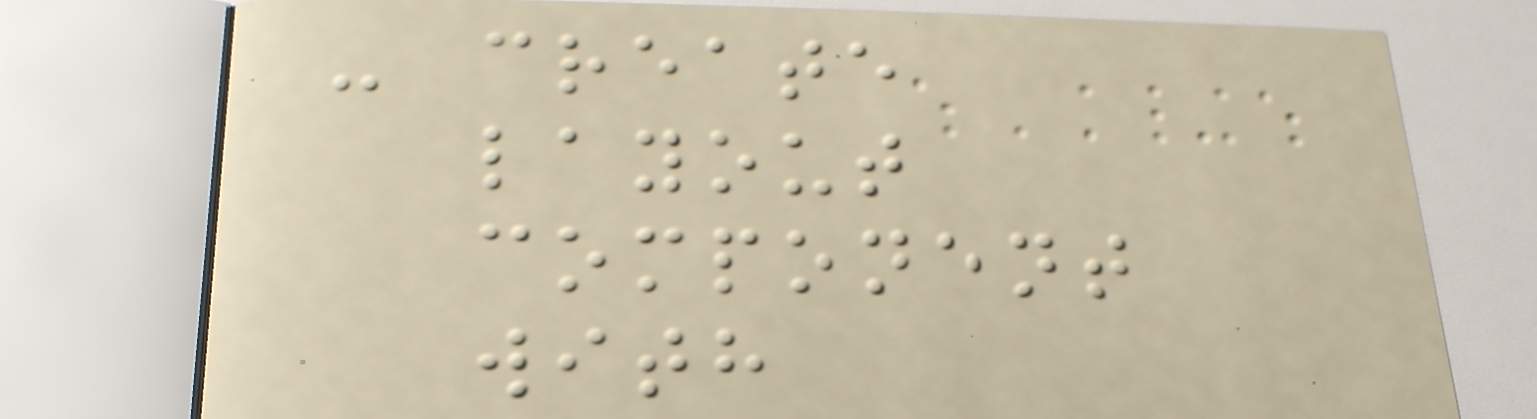- create
layout
component
with
